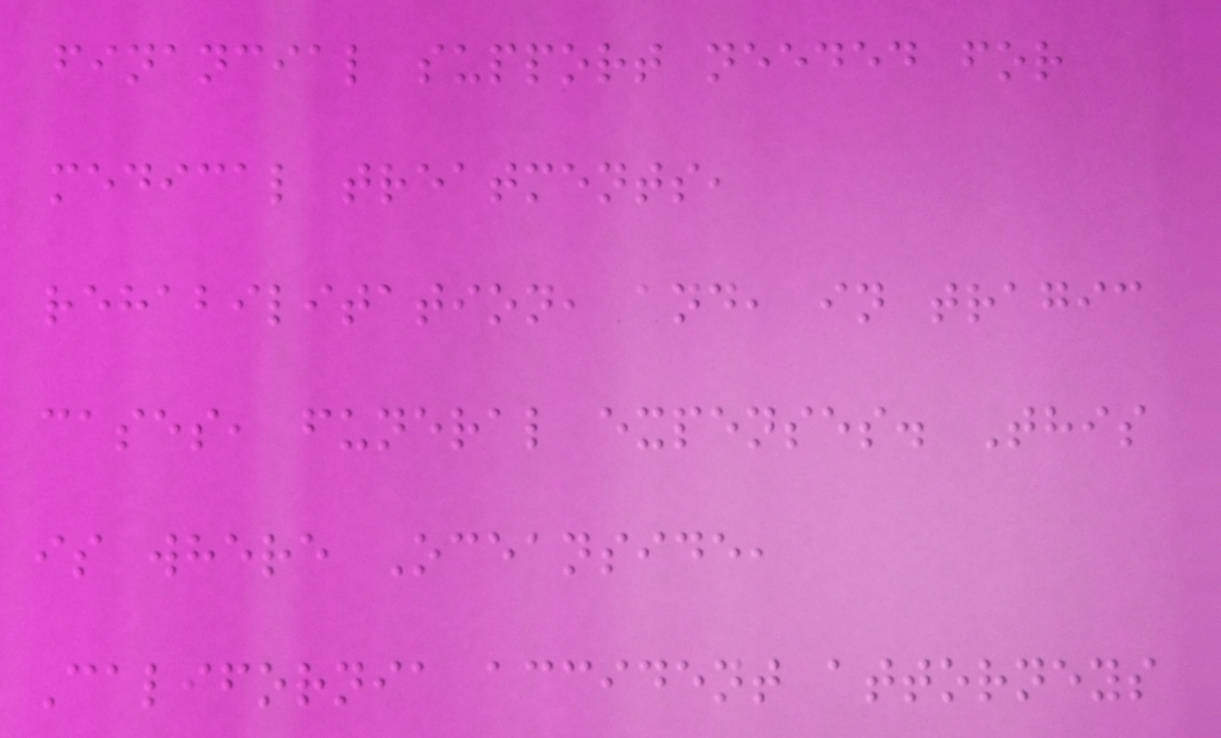financial support needed for
medical treatments,
rehabilitation, and, in tragic
cases, funeral expenses. This
is where Oceanside,
California accident attorneys
